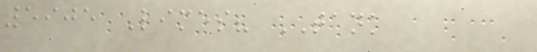5905 Limes? TANK
